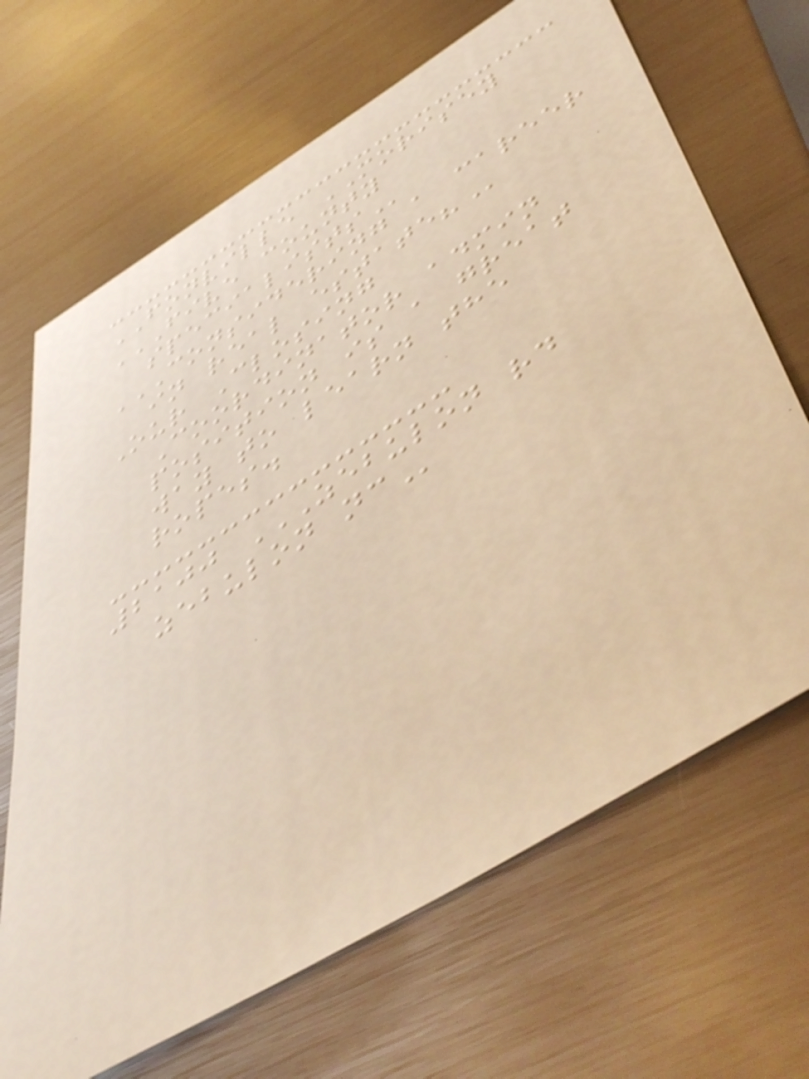FONVILLE MORISEY
FIVE COUNTY
SPECIALISTS
CONSIDERING A CAREER
IN REAL ESTATE?
Our Closing
Coordinator admin
position is a great
way to learn the
ropes.
2100 ZEBULON RD
ZEBULON NC
